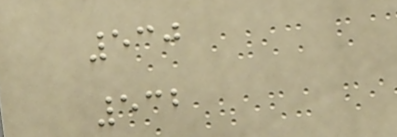530
532
